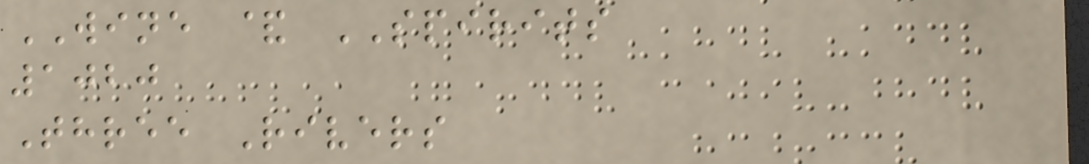WINE & SPIRITS
1020
Three Rivers
